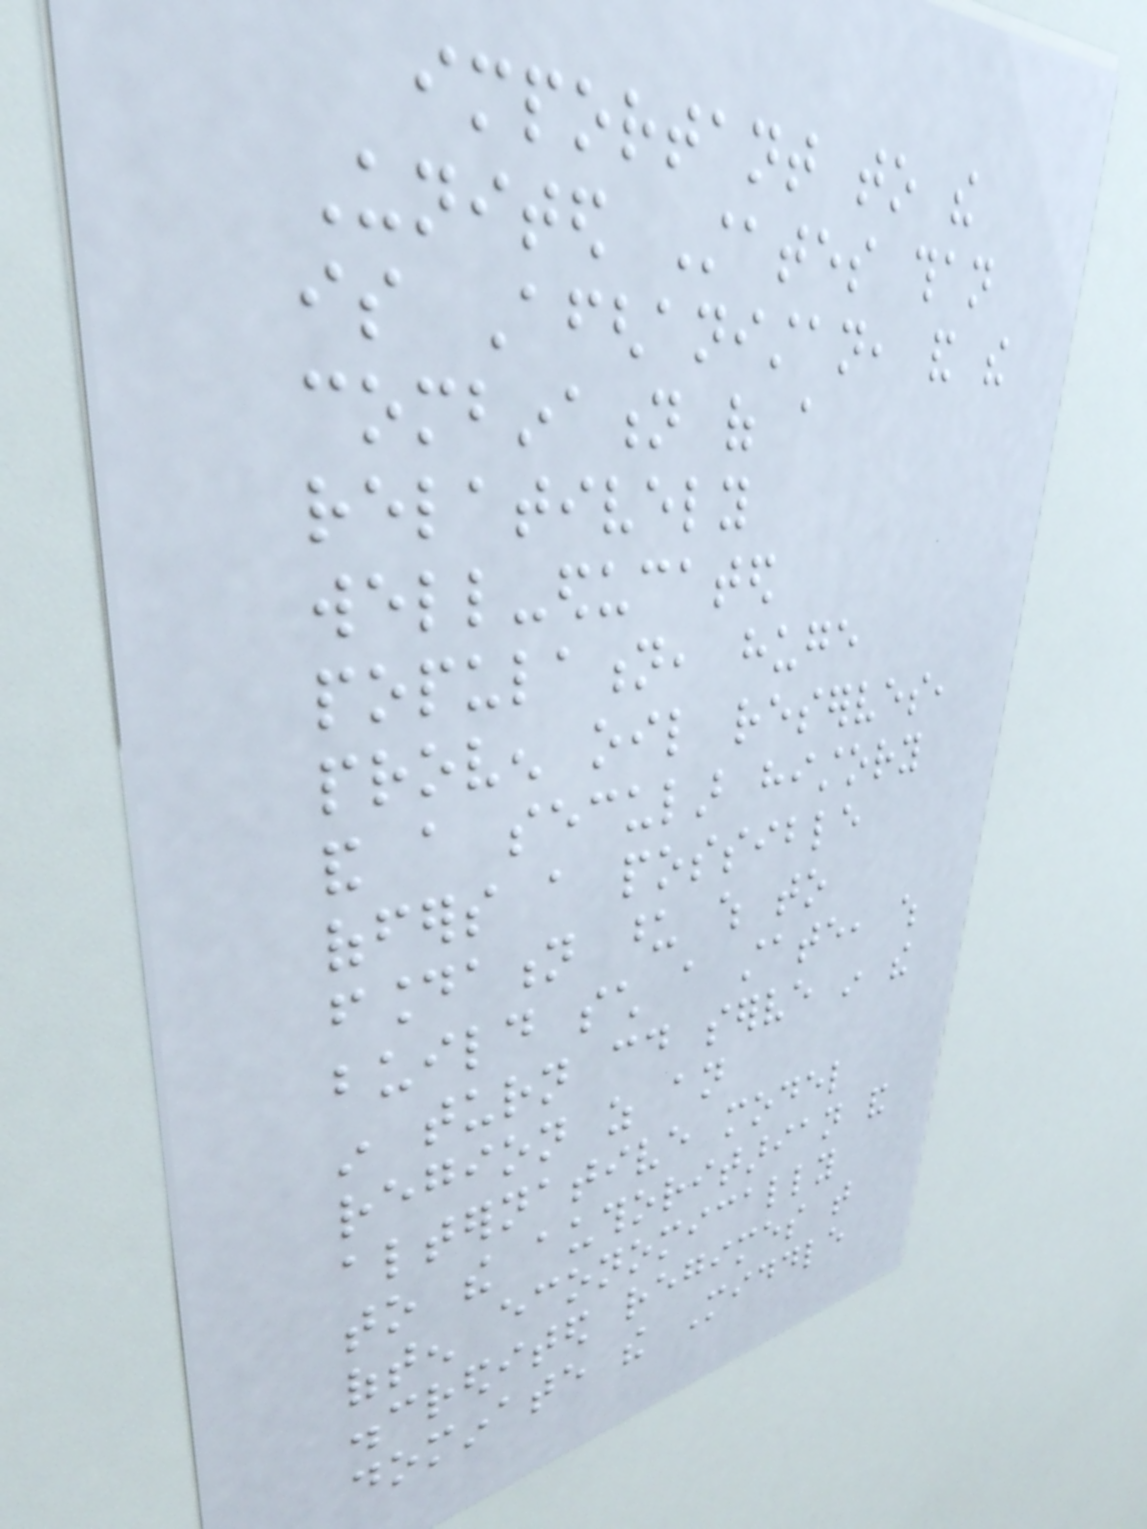important to the
United States than
is Afghanistan, and the
combination of a
relatively
well-educated
population, huge
proven oil reserves,
and a secular history
offers a possible
foundation upon which to
build such a state, which
in turn could serve in the
region as an
alternative model
to the authoritarian and
often economically
discredited regimes that
dominate the Middle
